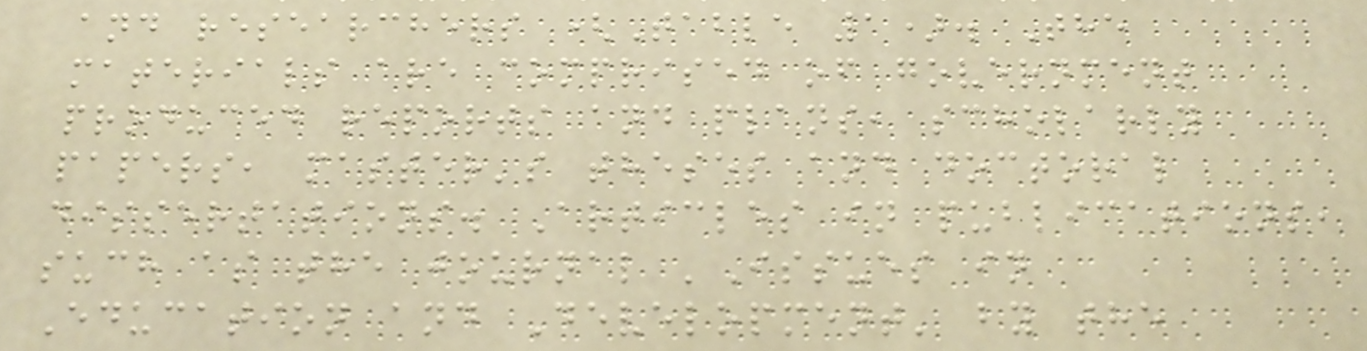and researchers (Table 1). The
materials are comprised of government
produced reports and plans, scholarly
papers, master's theses and doctoral
dissertations. Articles in publications,
such as the journal 'Issues in
Education and Development' by the
